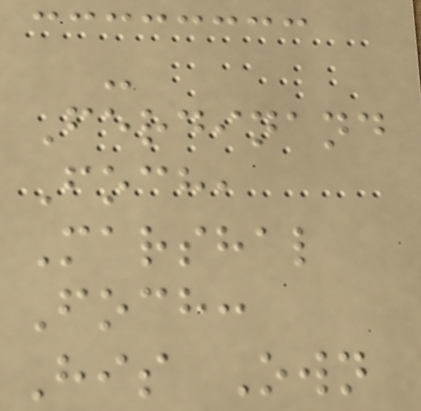-
Ferdinand
Foch,
Marshal
Foch:
His Own
